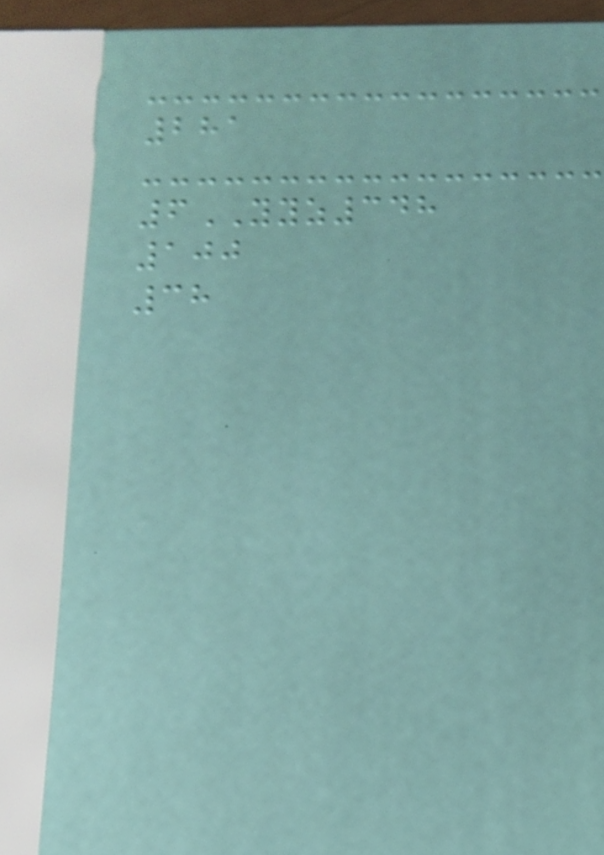281
6YYZ348
100
38
